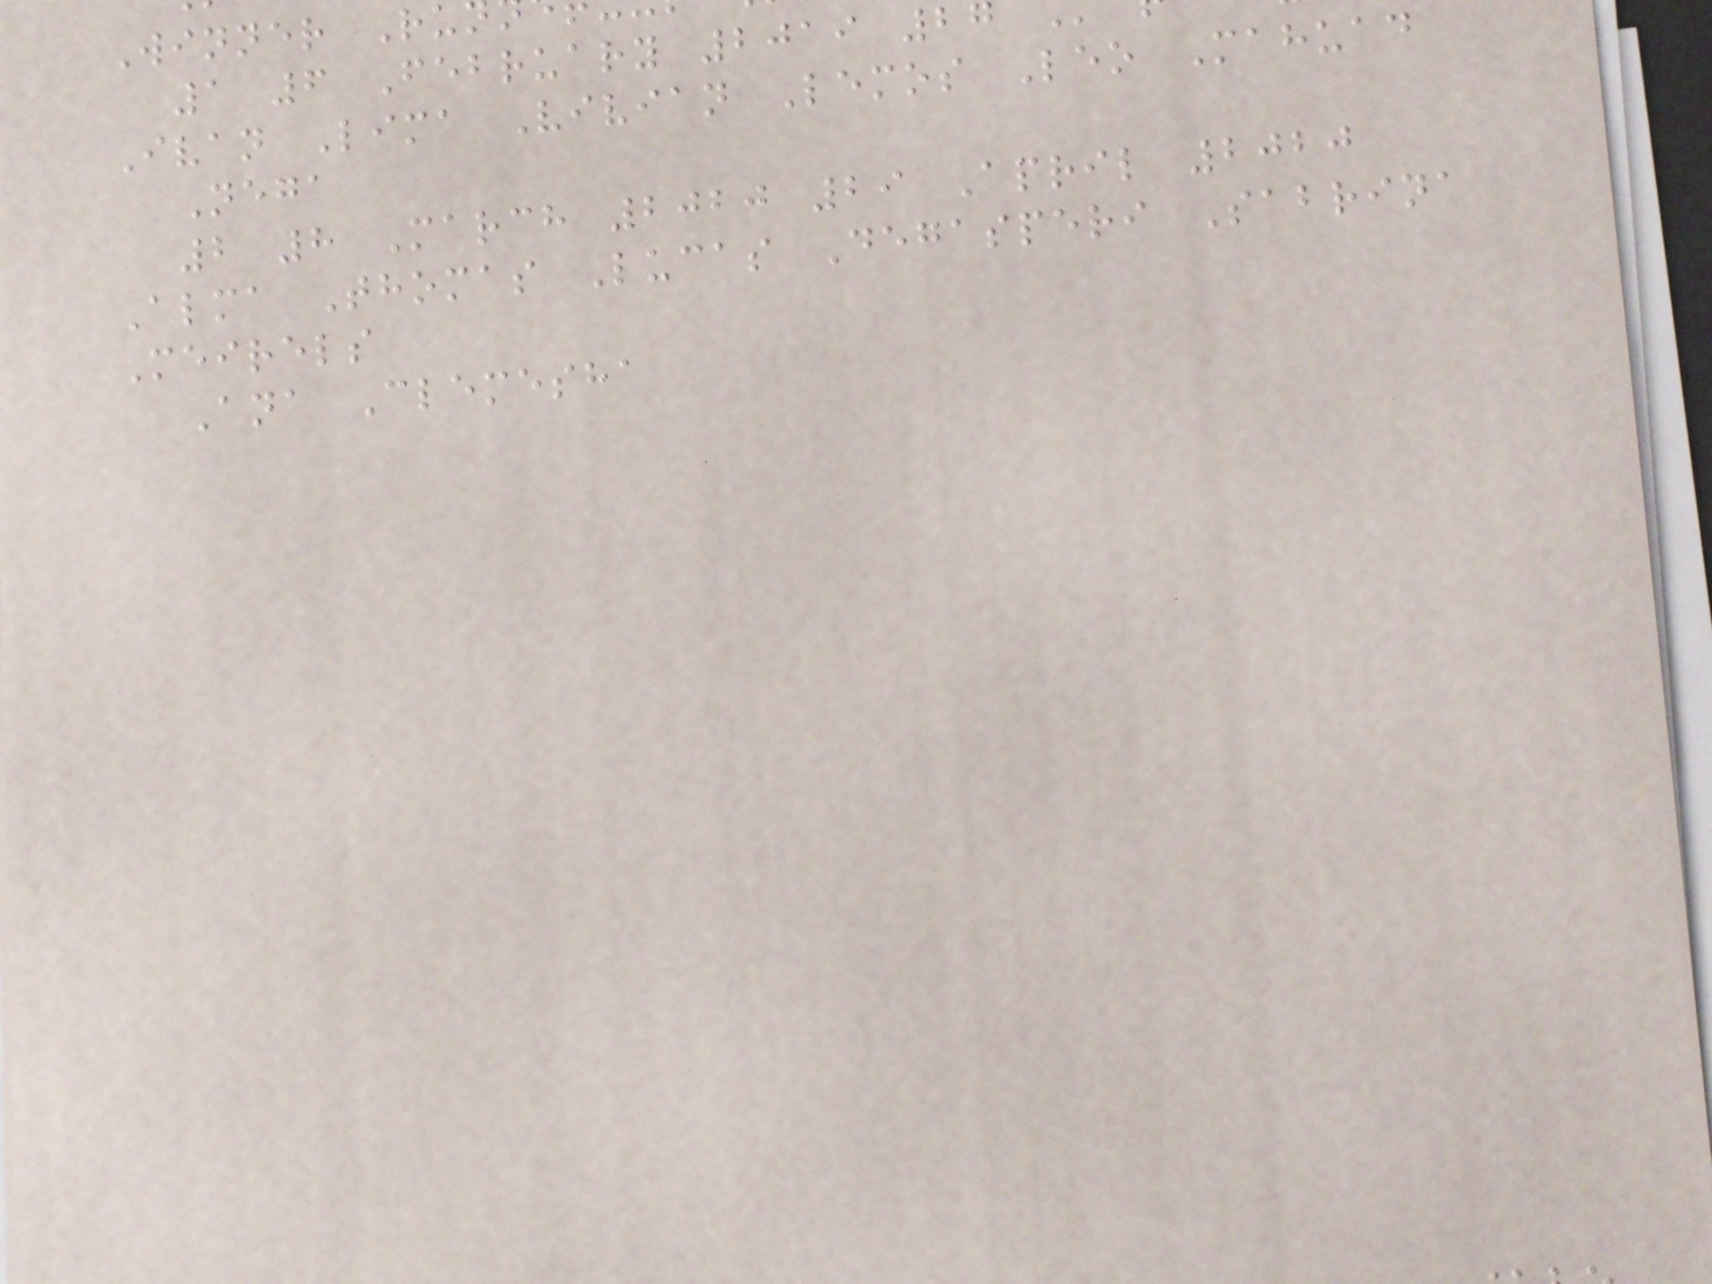Winner Ru
1 6 February 2019 2
Ivan Lima Vivian Lemos Leo Mahuad
Nega
2 8 March 2020 29 April 2020
Alma Thomas Lucas Degasperi Sabrina
Meirels
Ana Clemesha
